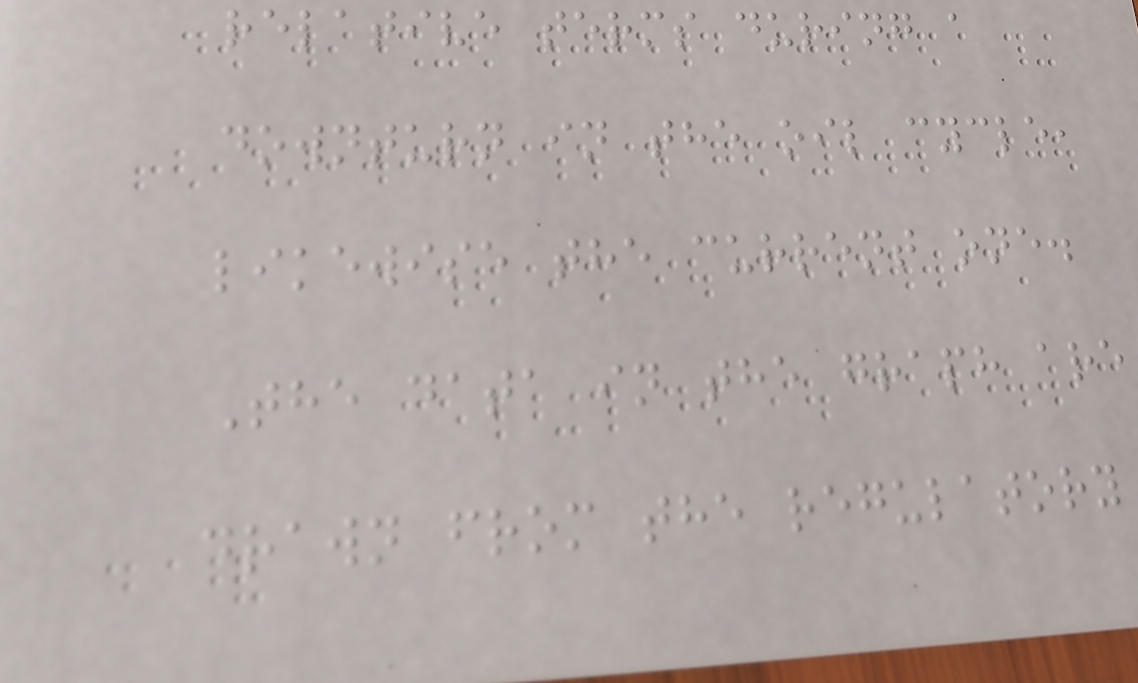relative terms during a
downturn in the oil cycle,
likewise the current one.
The data in the graph are
drawn from the regulatory
